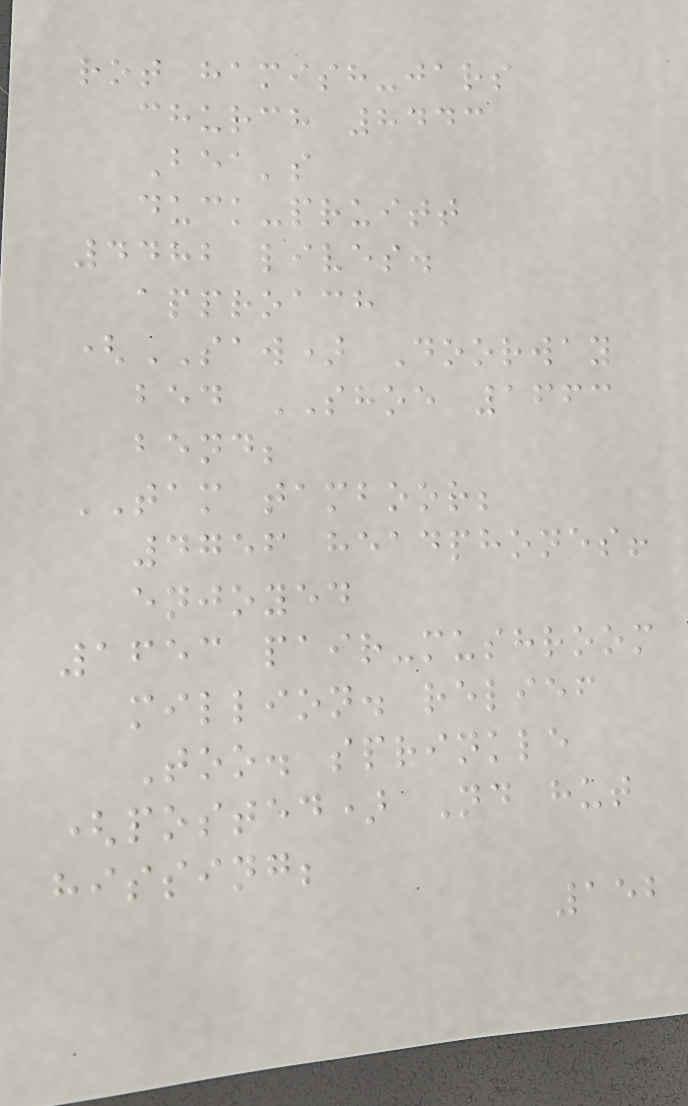rot hamish-jars
church 8443
Bea's
duck-pruitt
4482 lives.
approach
(SAW) Doorway
bed SHOE 1663
bend;
TAM tamboor;
4756 headphones!
enjoyed
1653 pair-mushroom
million. relief
Too. sprinkle
(posted) Nd hut
hissing;
152
